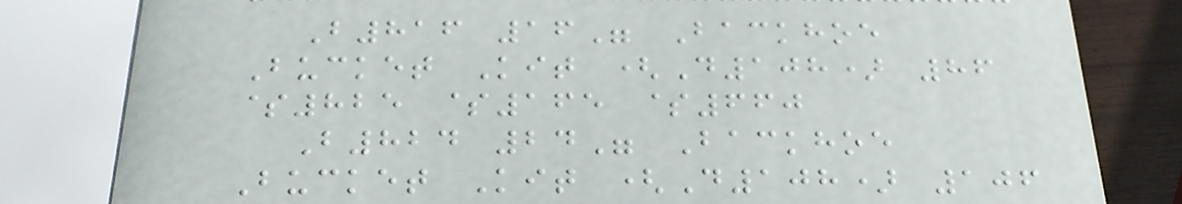B816 16" Backhoe
Bucket Kit (D108) 86
$825 $165 $660
B824 24" Backhoe
Bucket Kit (D108) 106
